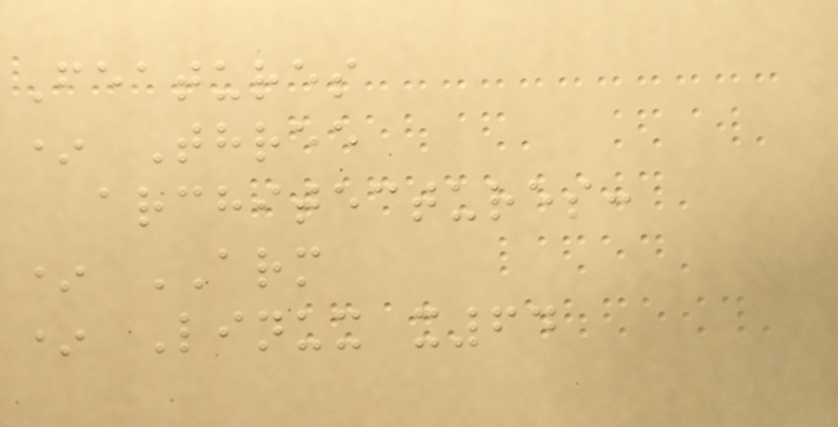Features
* Three
architectures:
* ARM
* Linux x64
